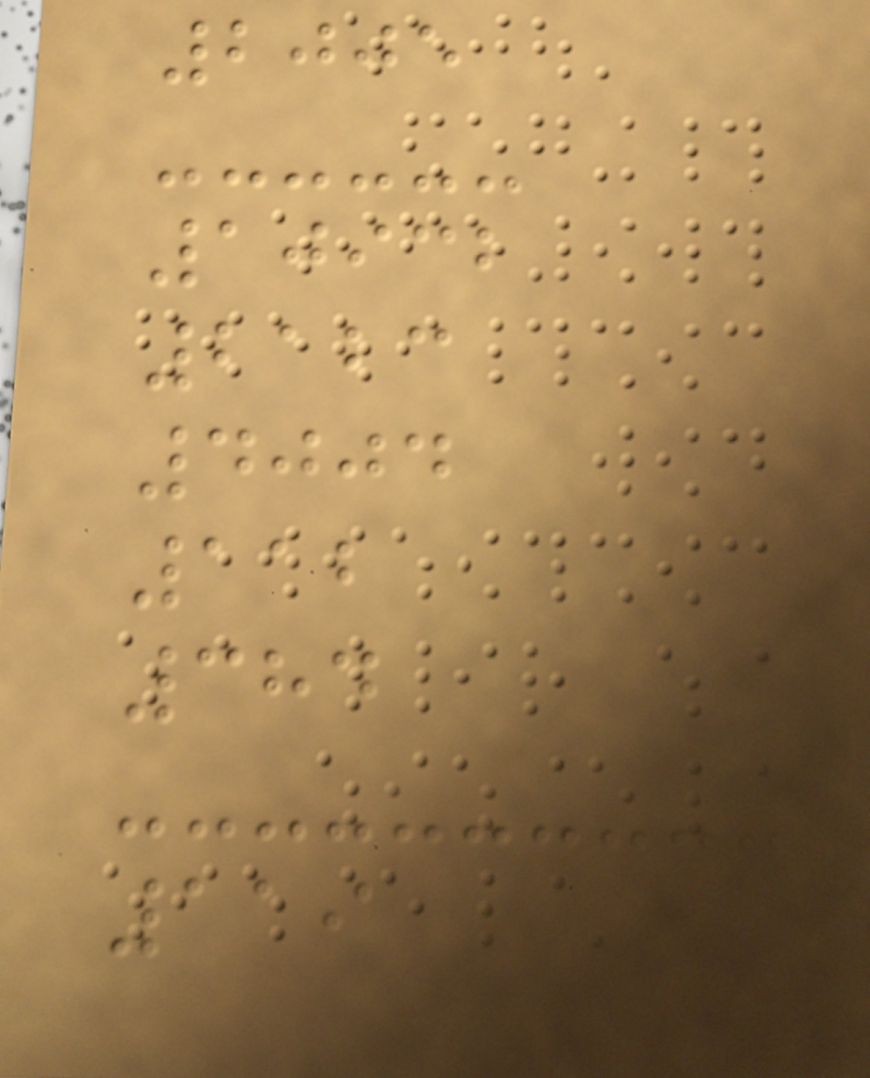2005
10932
2123
4004
112
384
119
